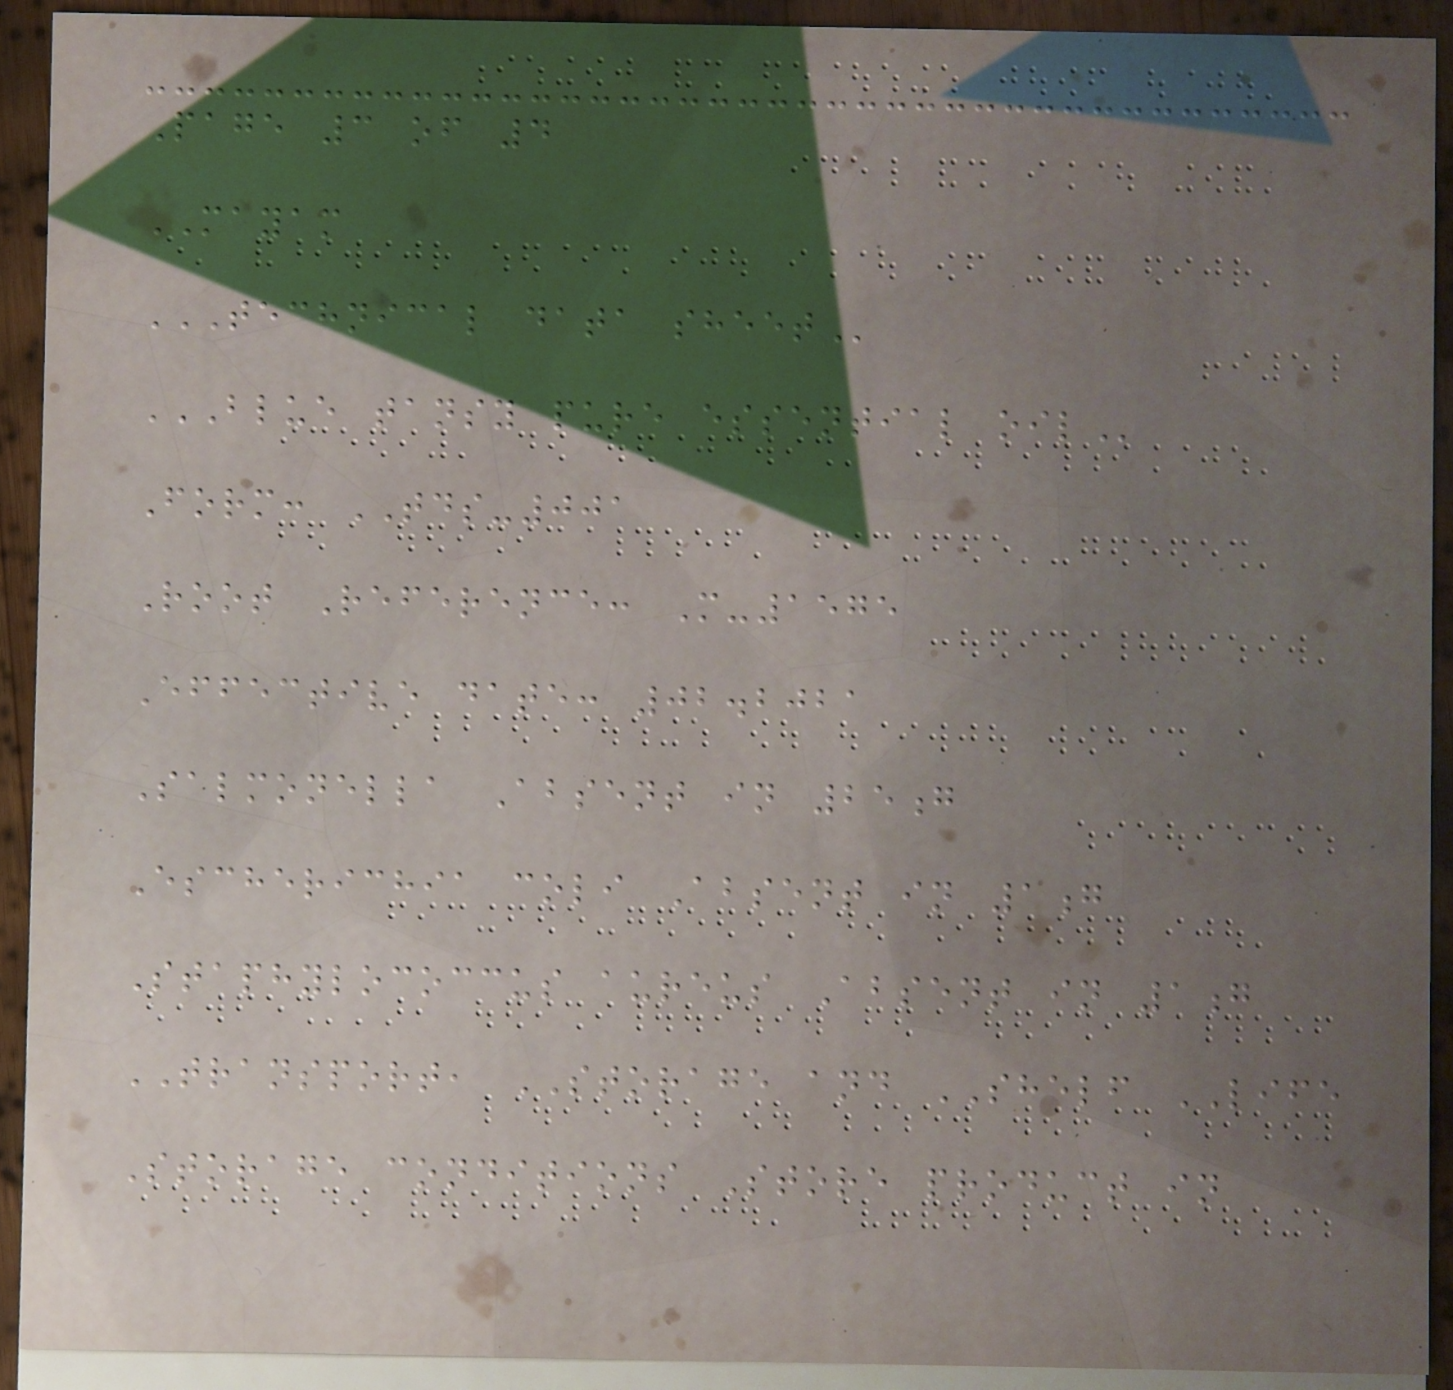Page 3 of 4
MAYAM
TECHNICAL DATA SHEET
BLUE TANSY PURE ESSENTIAL OIL
Form: TDS-001
Root Reference: M-1575
Effective date: 02.2021
Salmonella Absent in 25g
Escherichia coli Absent in 1g
Staphylococcus aureus Absent in 1g
TRANSPORT, STORAGE and SHELF LIFE
Storage conditions Store product in
